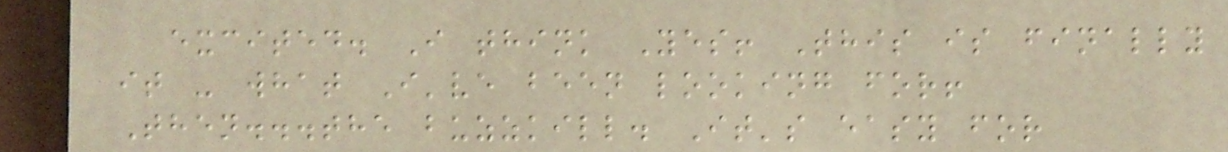excited. I think Yes! This is finally
it - what I've been looking for!
Then...the buzzkill. It's easy for
